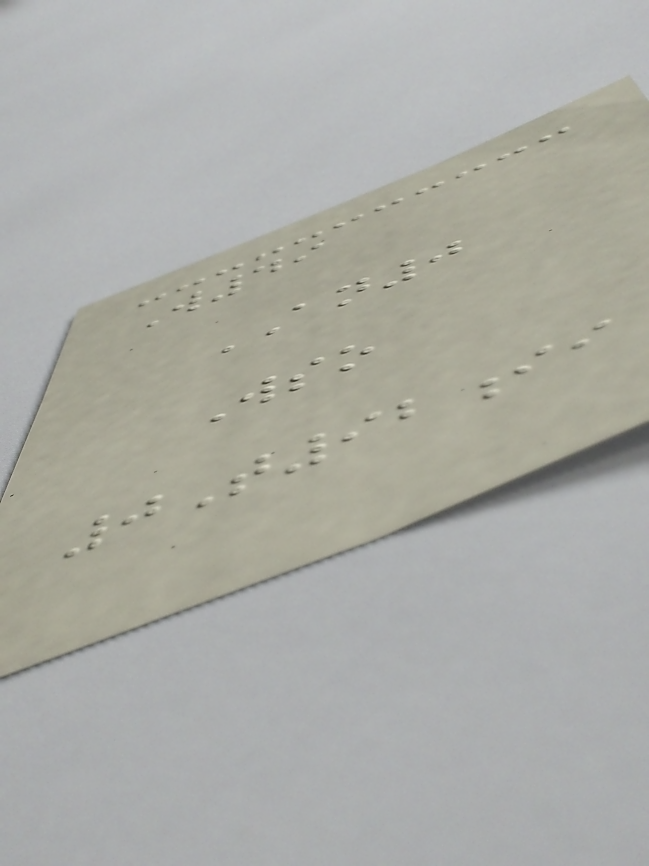W49
AN0
Wso
0T92ii
